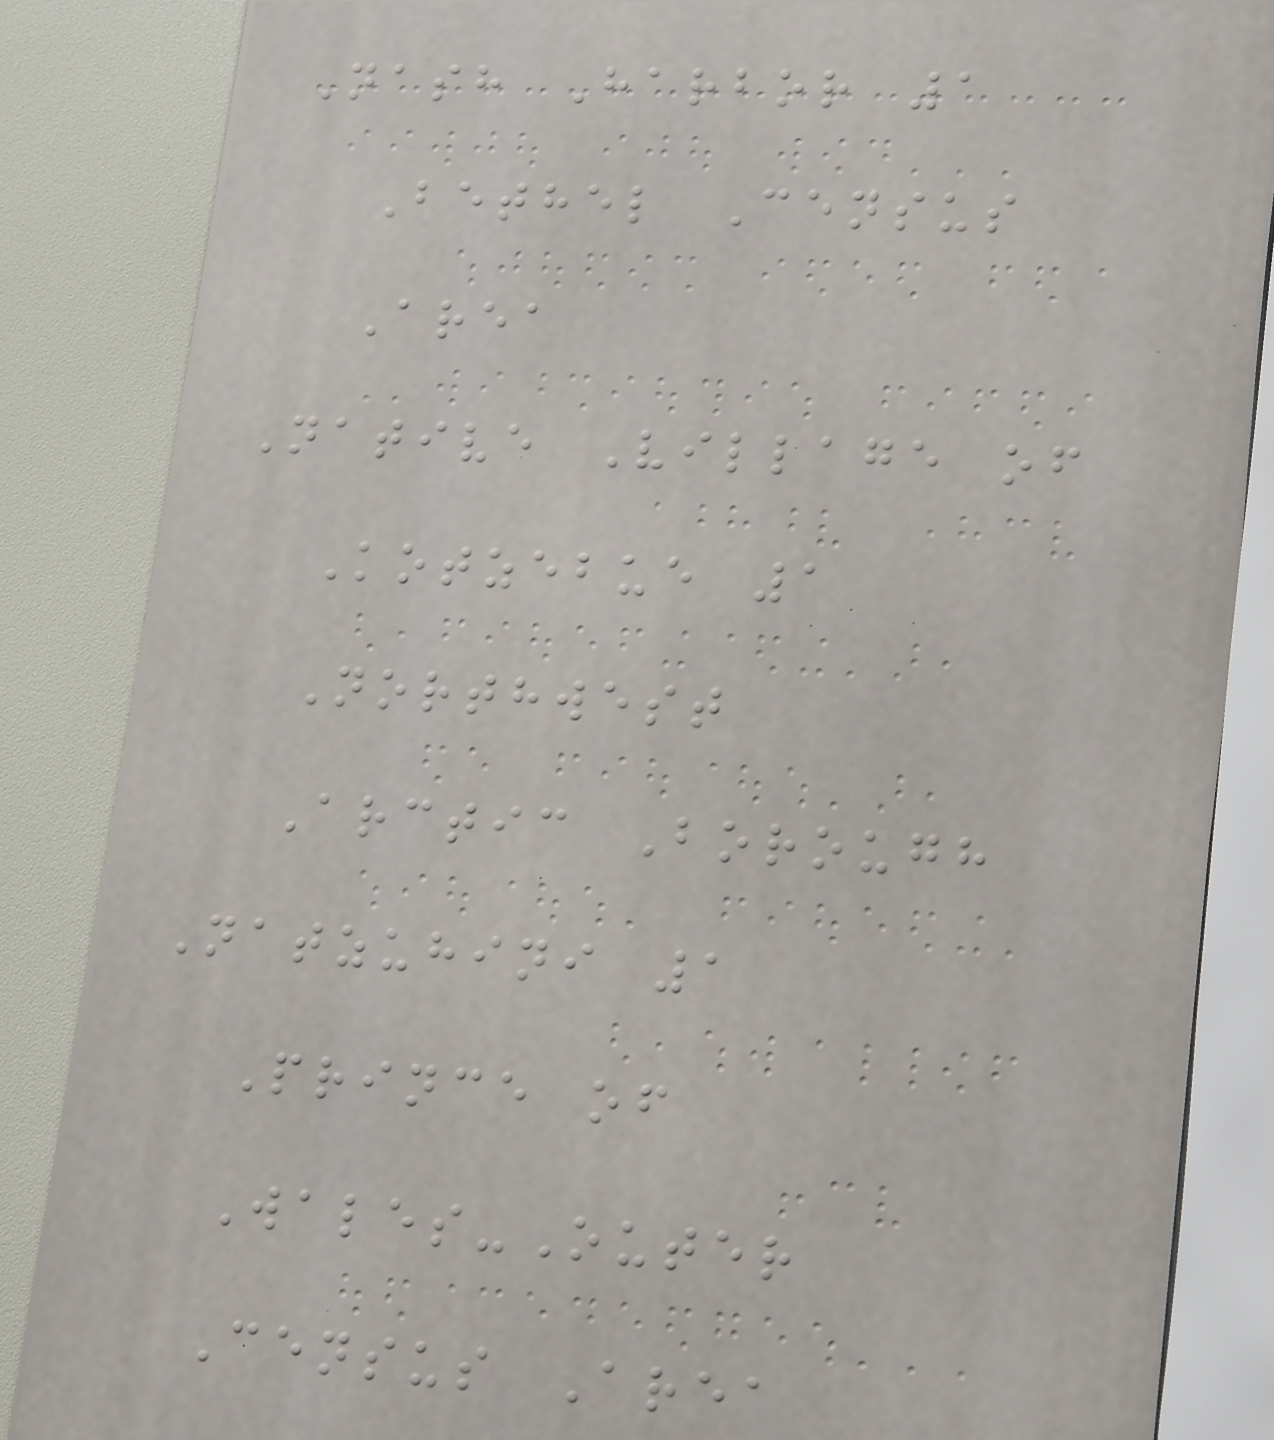Nash Harbor 1
Bethel Census
Area
Native Village of
Kotzebue 1
Northwest
Arctic Borough
Natzuhini 1
Prince of
Wales-Outer
Census Area
